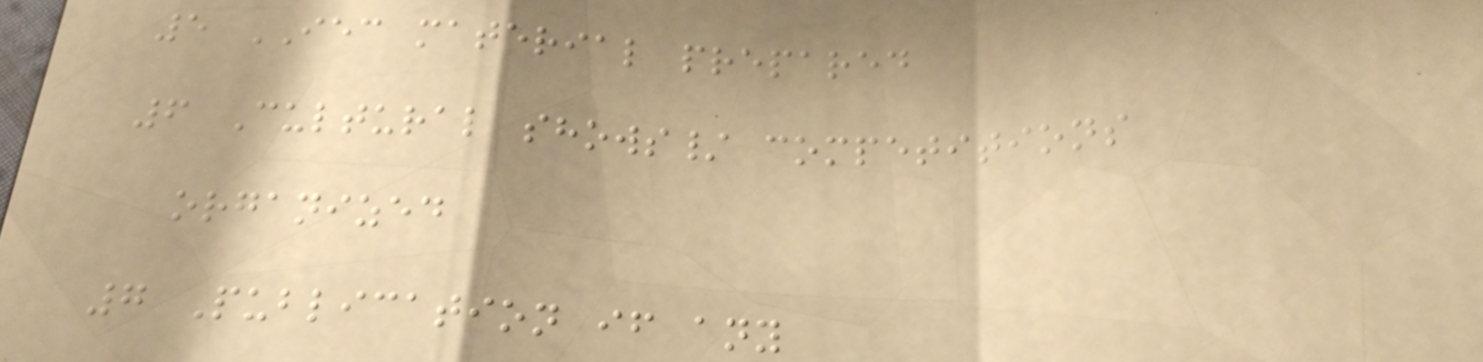5 IEC material prepared
6 Cultural shows/ competitions
organized
7 Publication if any
